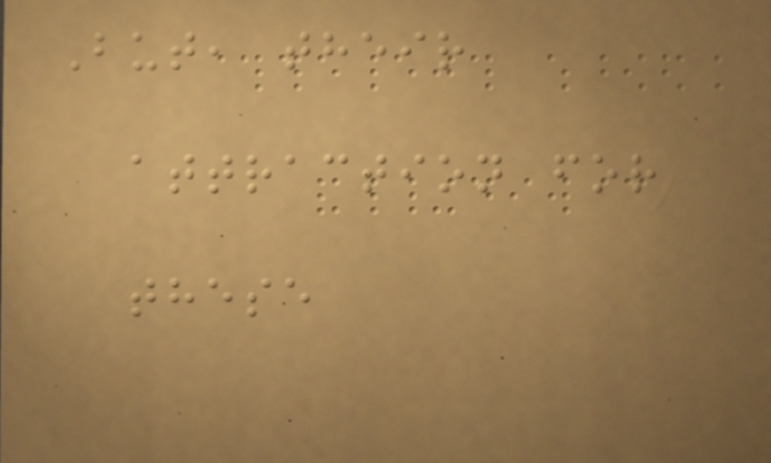But, their
attraction for
these
